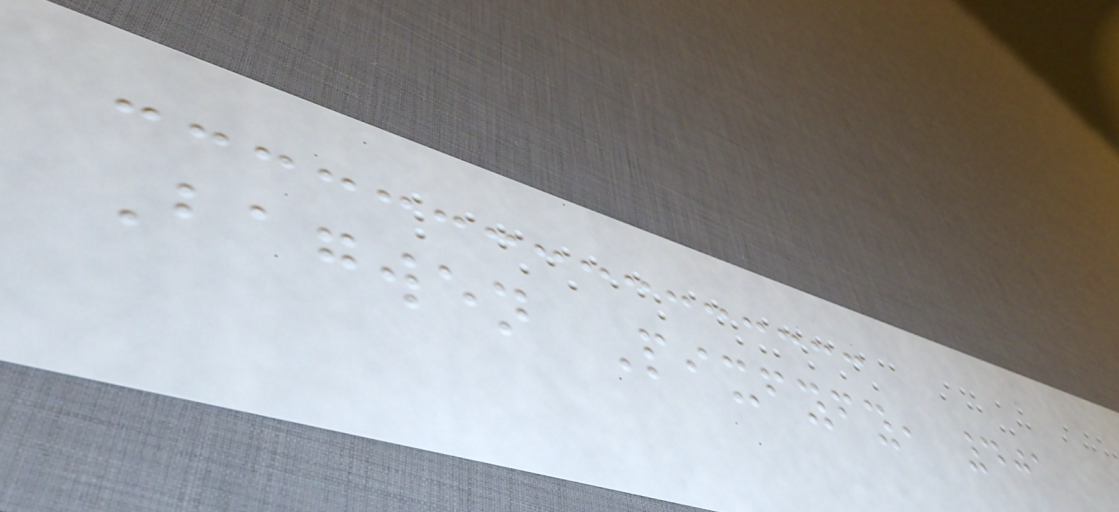Bagwen Pixfyfy, 401
